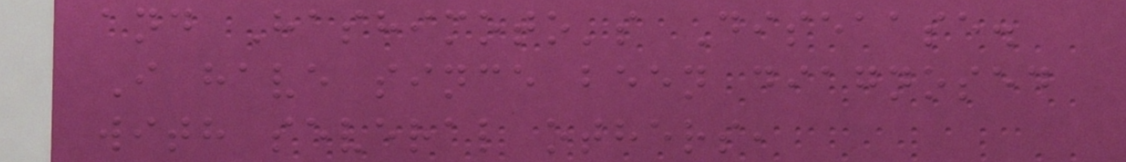and Hashimoto's Diseaase.
I have since been diagnosed
with several others,
